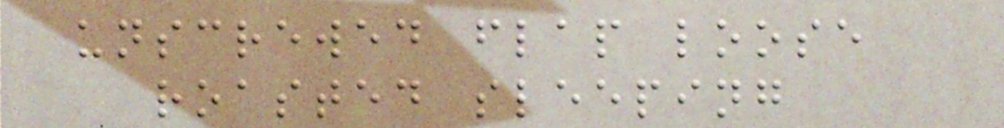unscrewed flap loose
roasted sleeping
